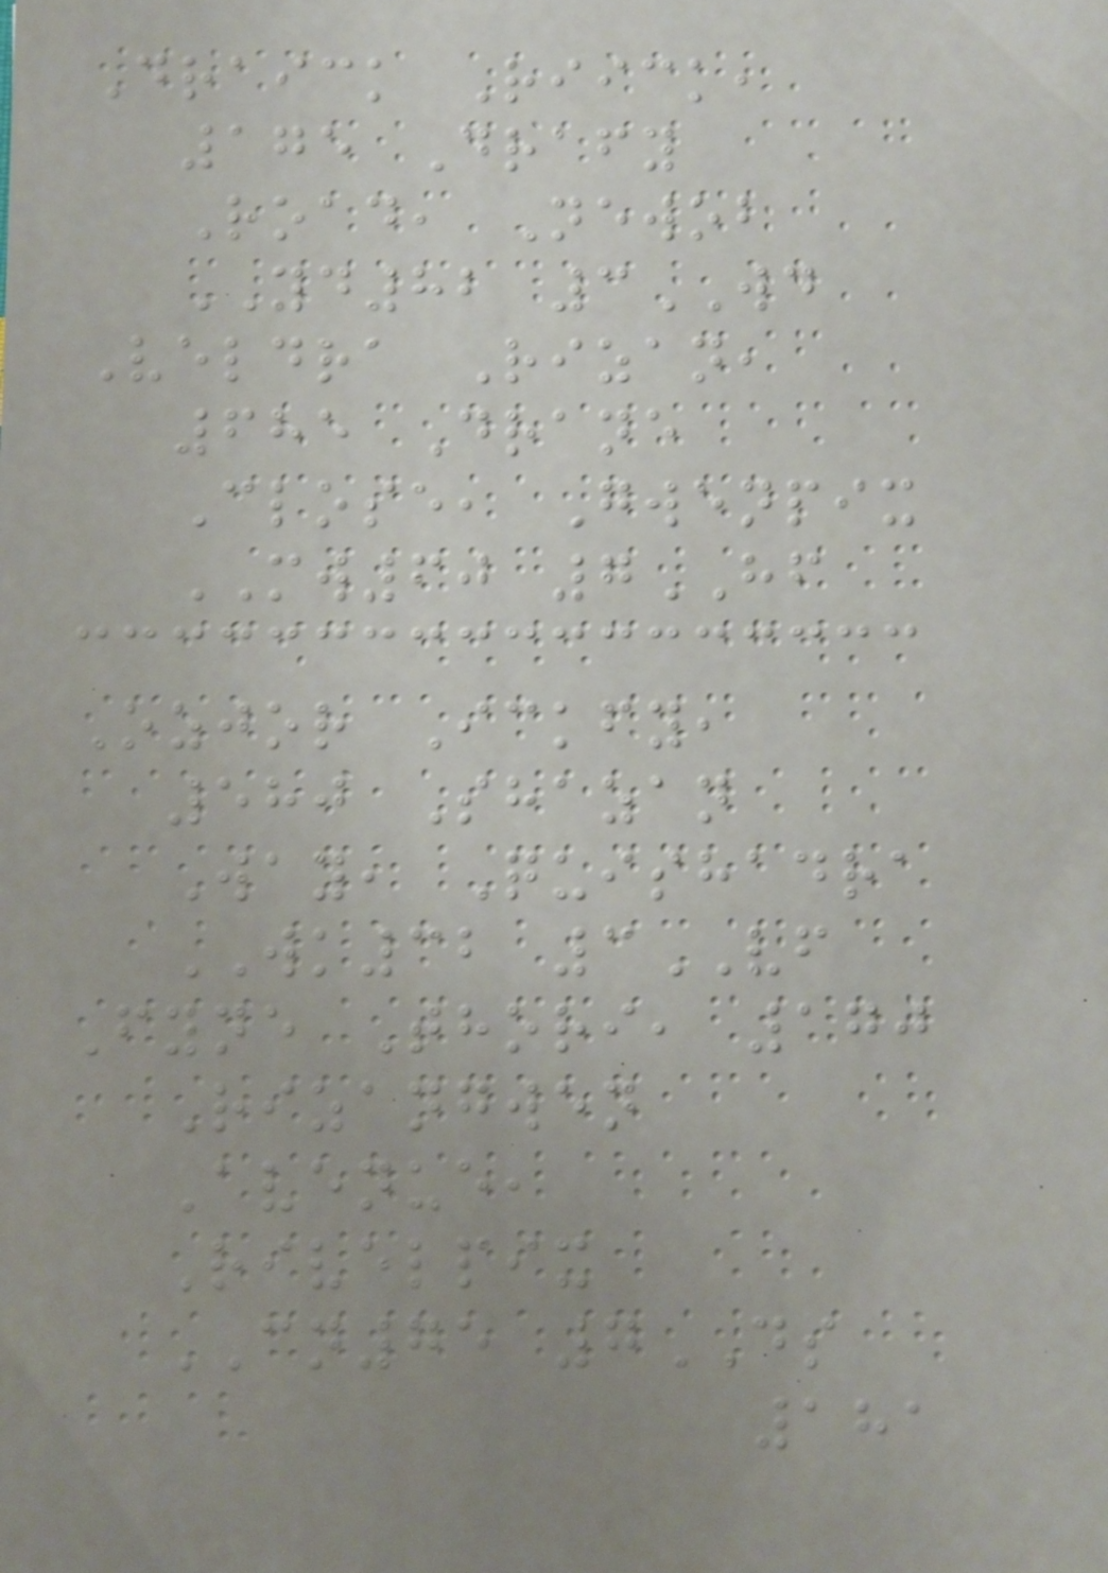Draick Riick,
175 Drafy
Road, Newob
YD82 3WD
Veldra Rizan,
685 Drane
Close, Gwenpix
MW60 7HF
Ozjor Ickfy,
580 Shazan
Way, Quishadra
WK32 3VF
Fyne Thori, 170
Rizangwen
Avenue,
Rivelpix
CN75 7DS
181
